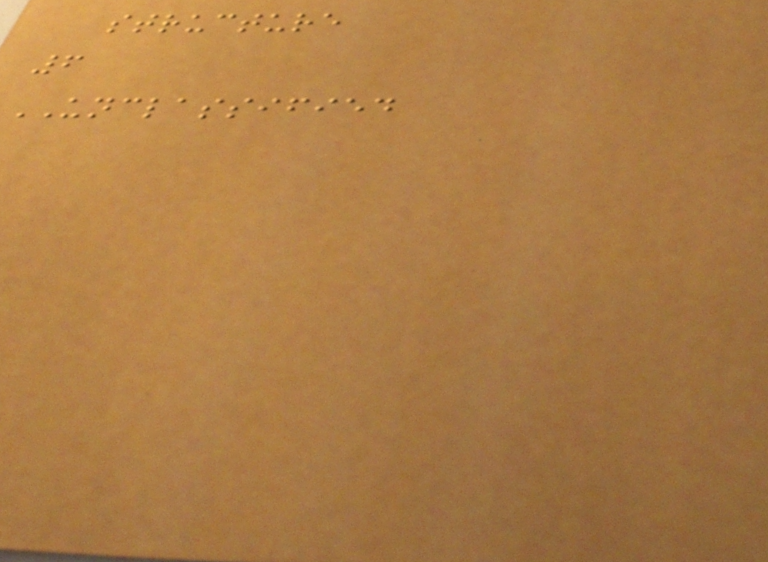structure
6
UNCLASSIFIED
